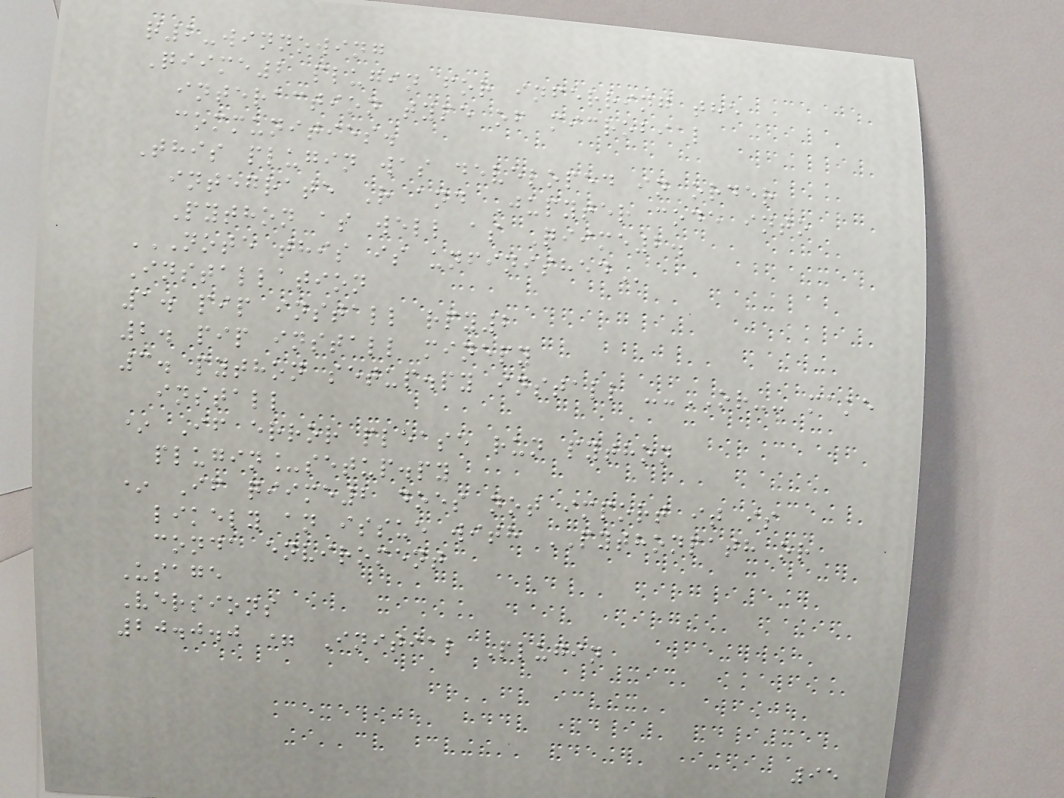q2-winnowing
Qiime2 plugin for inferring the
interaction type of microbial
communities.
This plugin was developed in order
integrate R and Jupyter code into
Python as well as Qiime2.
NOTE THIS IS UNFINISHED
Installation
1. pip install rpy2
2. pip install minepy
3. python setup.py install --OR-- make
install
* If error please run python
plugin_setup.py
* If qiime2 does not import it is
likely an issue with PYTHONPATH or
conda enviroment
Usage
Versions
20.0.0 = Initial Plugin
95
